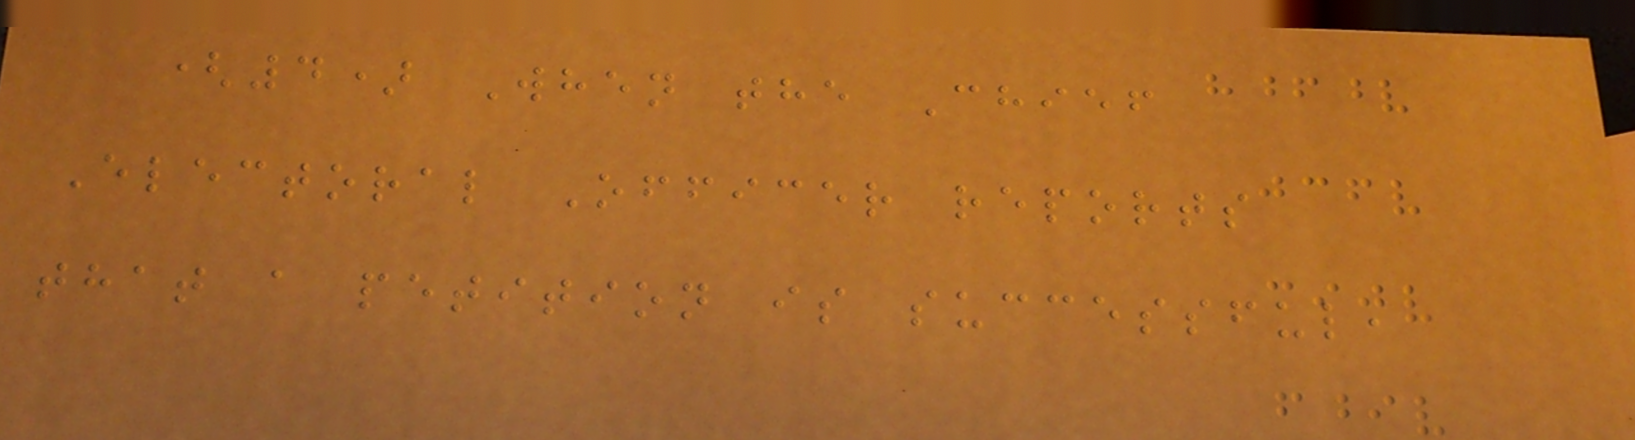(4) When the Chief
Electoral Officer reports
that a petition is successful,
